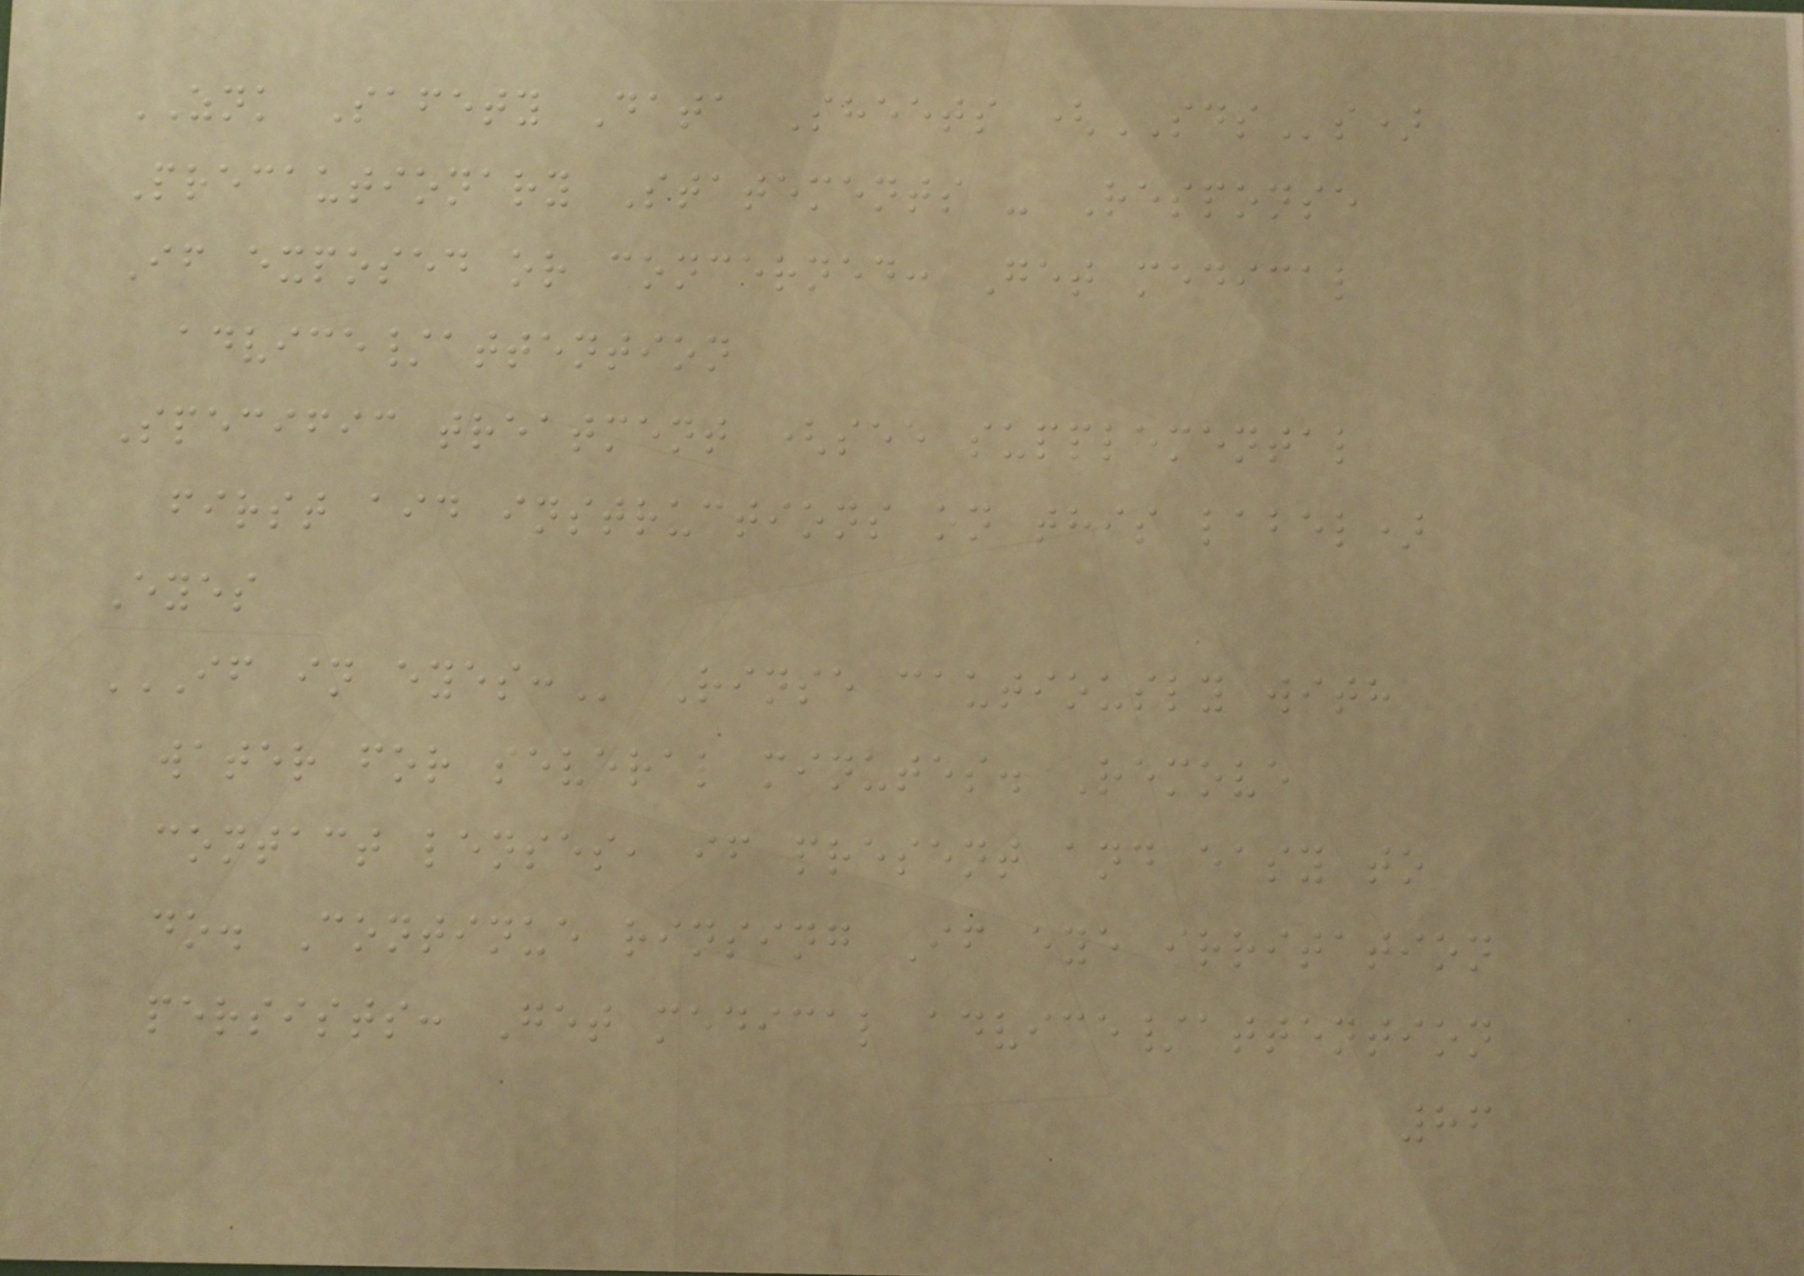ZNK Safety Data Sheets (SDSs)
Precautionary Statements - Response
If exposed or concerned: Get medical
advice/attention
Specific treatment (see supplemental
first aid instructions on this label)
Eyes
IF IN EYES: Rinse cautiously with
water for several minutes. Remove
contact lenses, if present and easy to
do. Continue rinsing If eye irritation
persists: Get medical advice/attention
86
